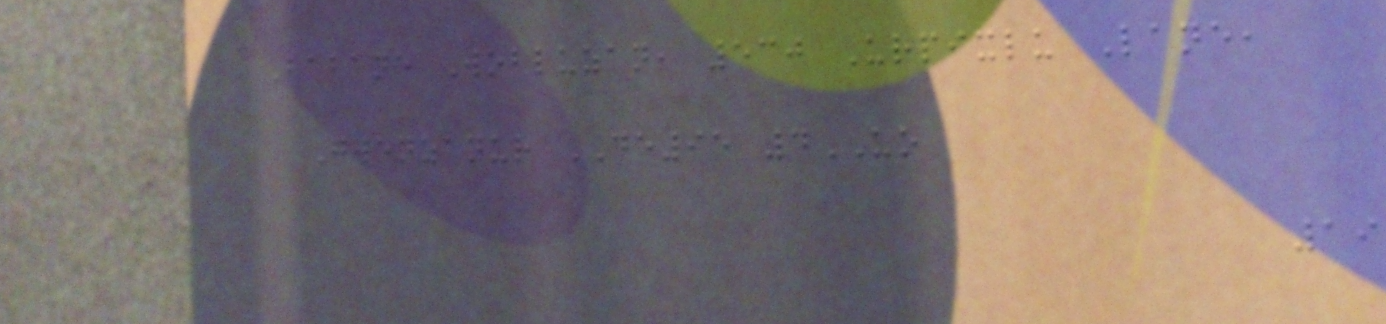Babane Wobluzan, 530 Urpixlu Lane,
Gwenzanur DE95 4UO
19
